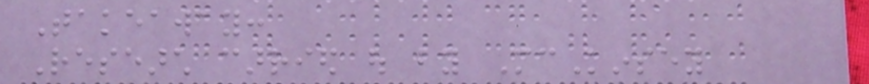Takeaway:
Research carried out by McKinsey
